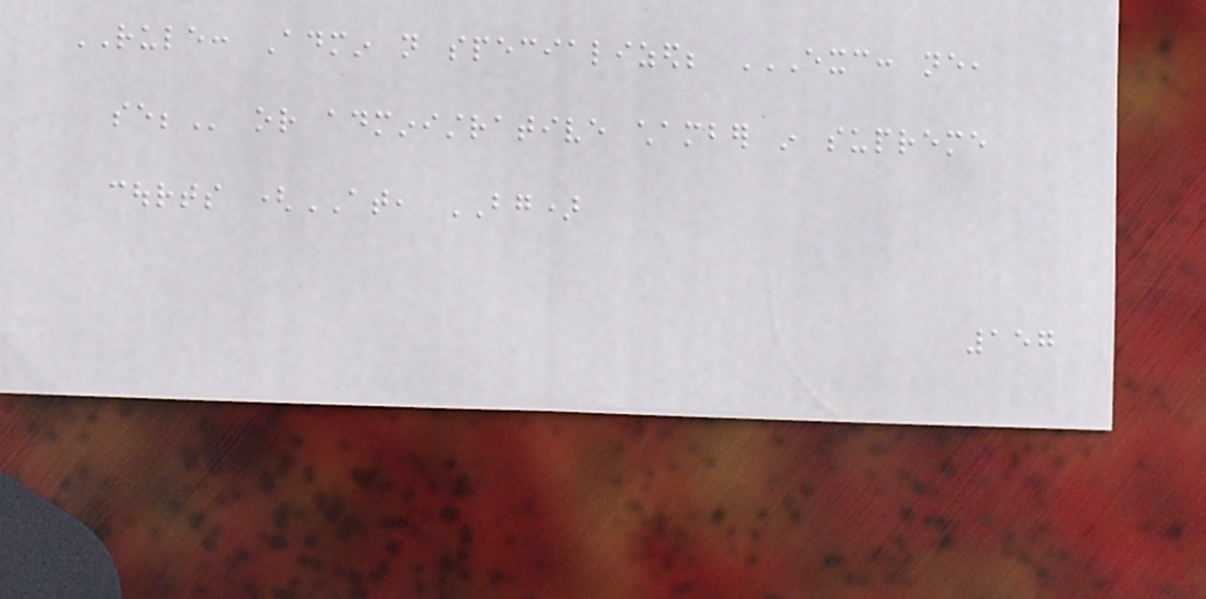RULE: Admin not specialized; EXC: NE,
SE; or administrative chamber in supreme
courts (AT, BG)
157
